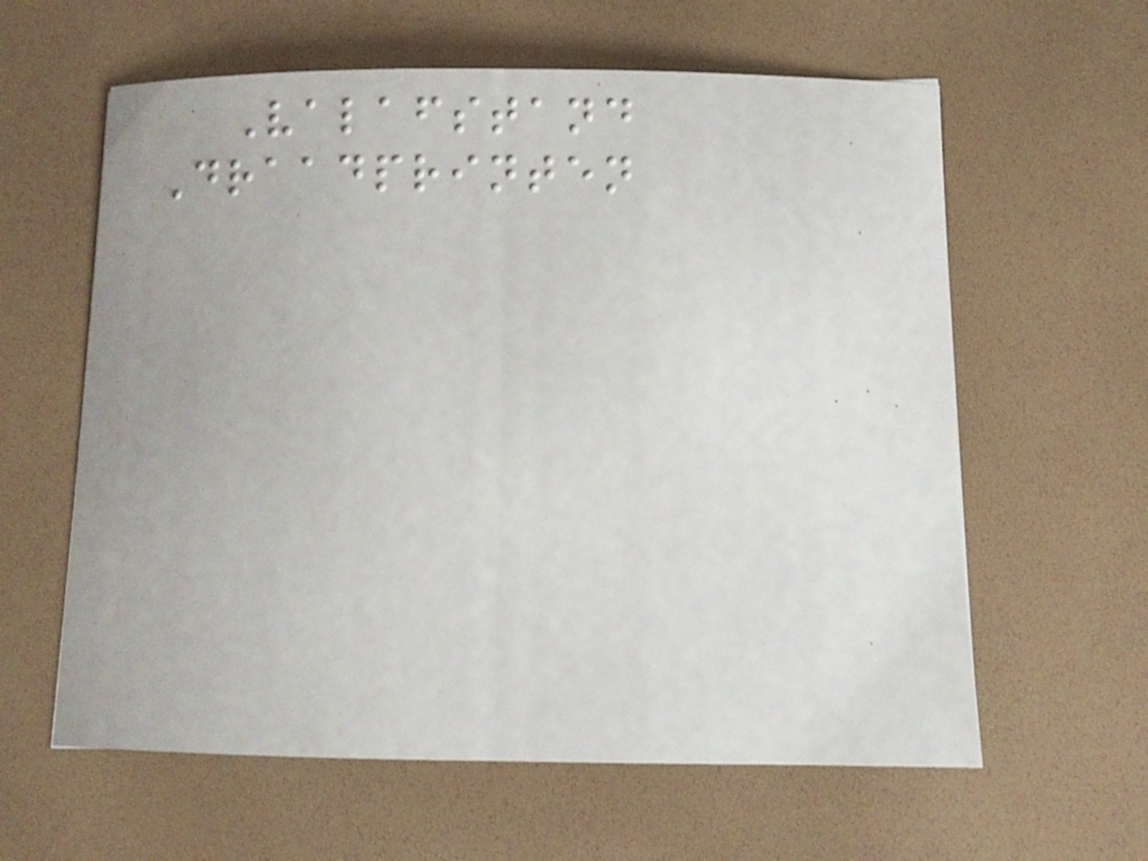Valafstand
Draadprinten
